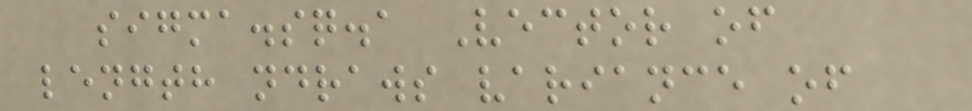sigma.sq.a Vector of
length ndraws variance of
